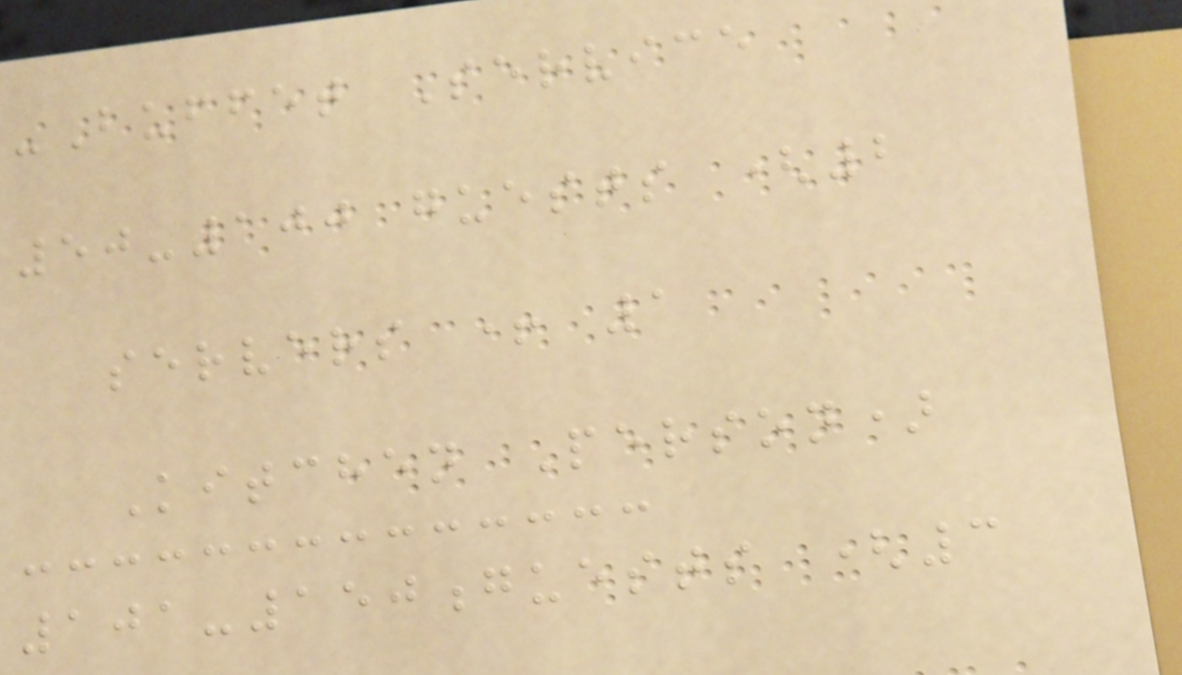-Buffet Service
50-100 guests (2
servers + 1
Kitchen Person)
101-150guests (3
